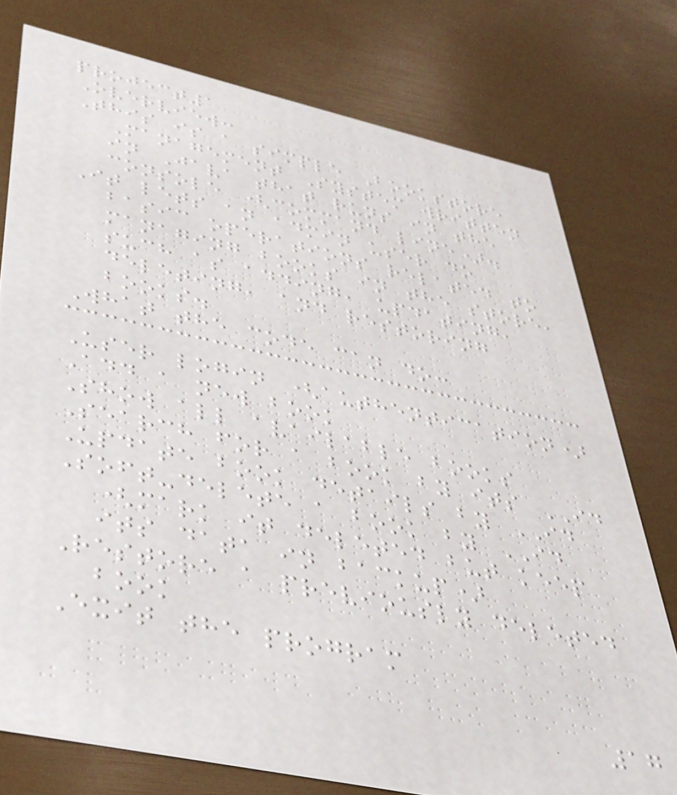project1
Overview:
This is a simple Bookstore
Management System written
in Java that runs in the
console (command line).
It lets an admin user do
basic operations related to
managing books in the store,
such as adding, updating,
deleting, and restoring
books.
What the code can do:
User login (authentication)
Add a new book
Show all available books
Search for a book by its ID
Update book details by ID
Soft-delete a book by ID
(mark it deleted but keep
its data in backup)
Restore a previously deleted
book
Exit the program
17
